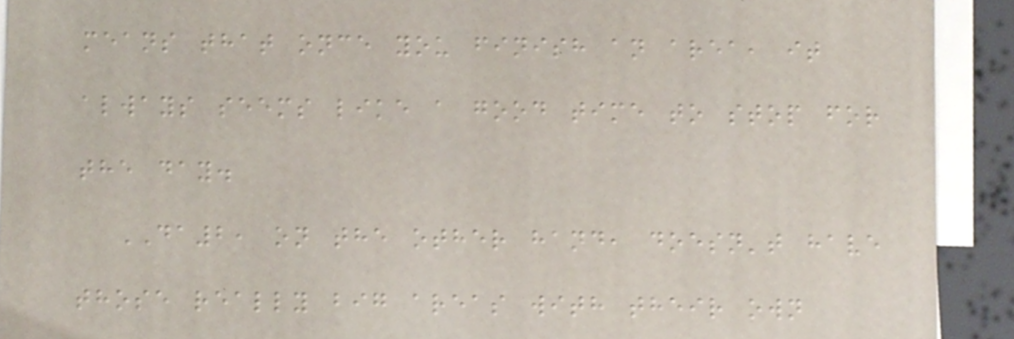means that once you finish an area, it
always seems like a good time to stop for
the day.
DA2, on the other hand, doesn't have
those really big areas with their own
